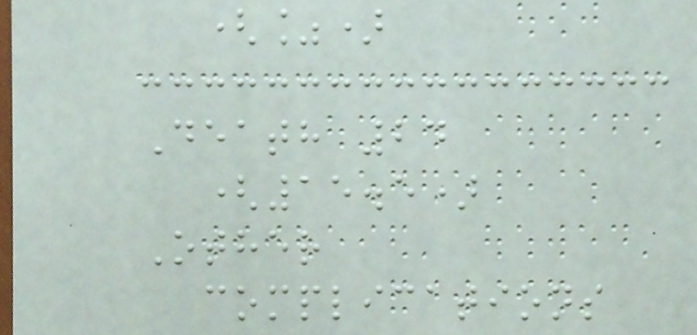(%)
Death 24
(15.5)
Other
complications
